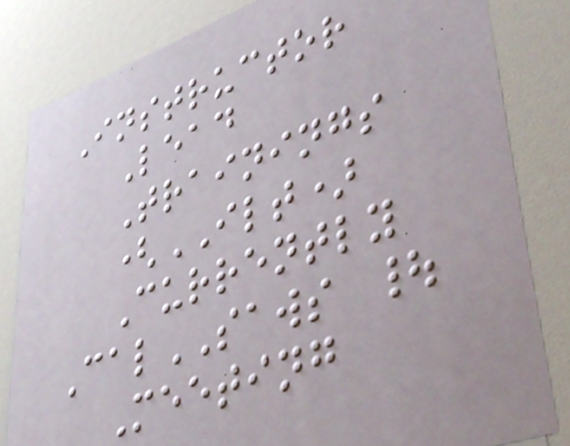Instructor
Lead
Trainings
(ILT)
Currently
CalSAWS |
Meeting
